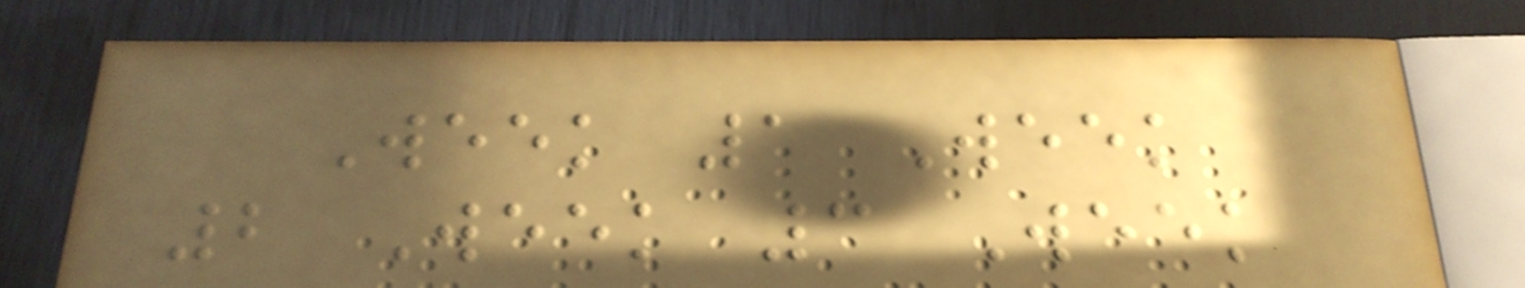Week 1 Week
2 Week 3 Week
